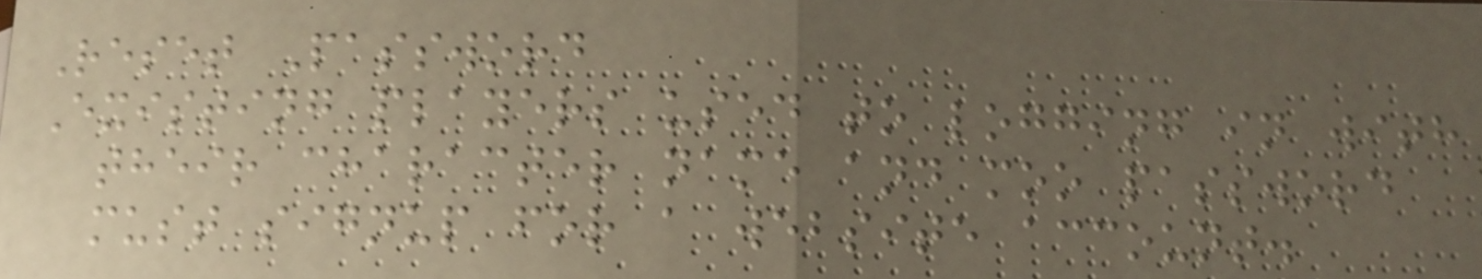Reset Password
Existing players used to logging in with
their character name and moo password
must signup for a website account.
